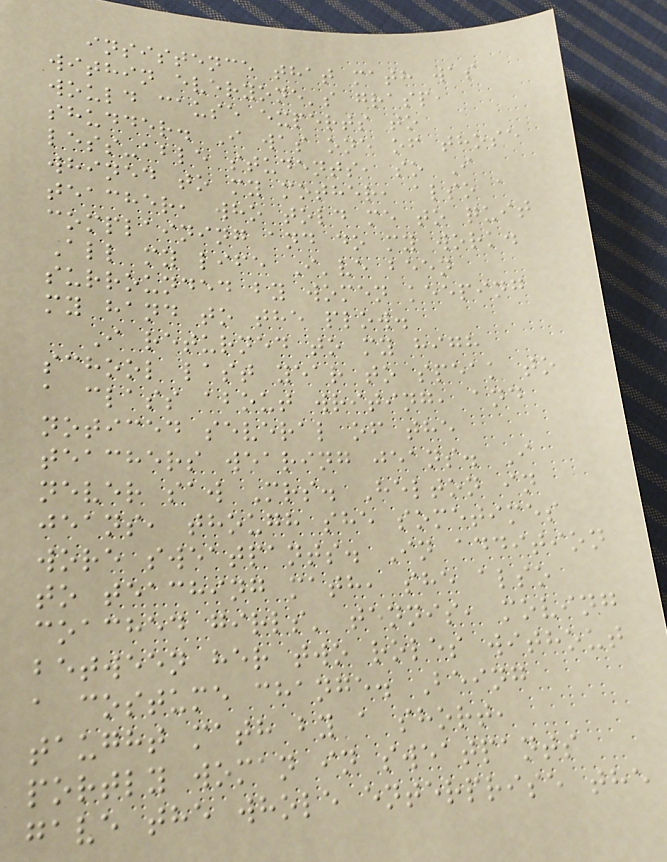insistence that math was
within everyone's grasp,
would cause experts to
shudder. I was one of those
less-able students, so I
whined to my mother, also a
teacher, who told me to quit
complaining and do my work.
All my life I've been
surrounded by women keeping
my hand to the plow.
I returned to my high
school last year to speak to
a class about writing, and
noticed several of the
teachers wearing jeans. I
never saw Mrs. Helton in
jeans, though she sometimes
wore sweatpants. In addition
to teaching math, she also
coached girls' tennis, moving
between her two roles without
a costume change. Being
taught math by a short,
portly woman in sweatpants
gave the whole enterprise the
